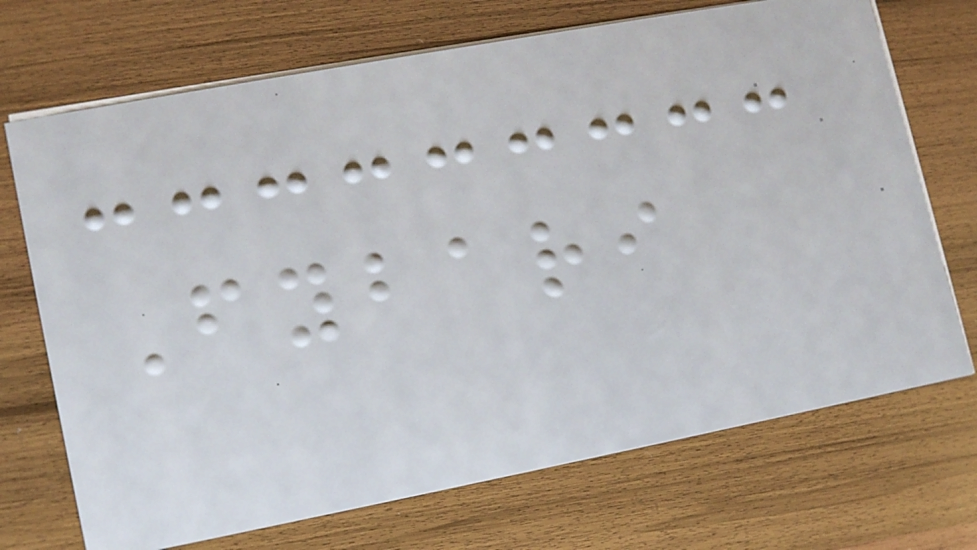Fybari
